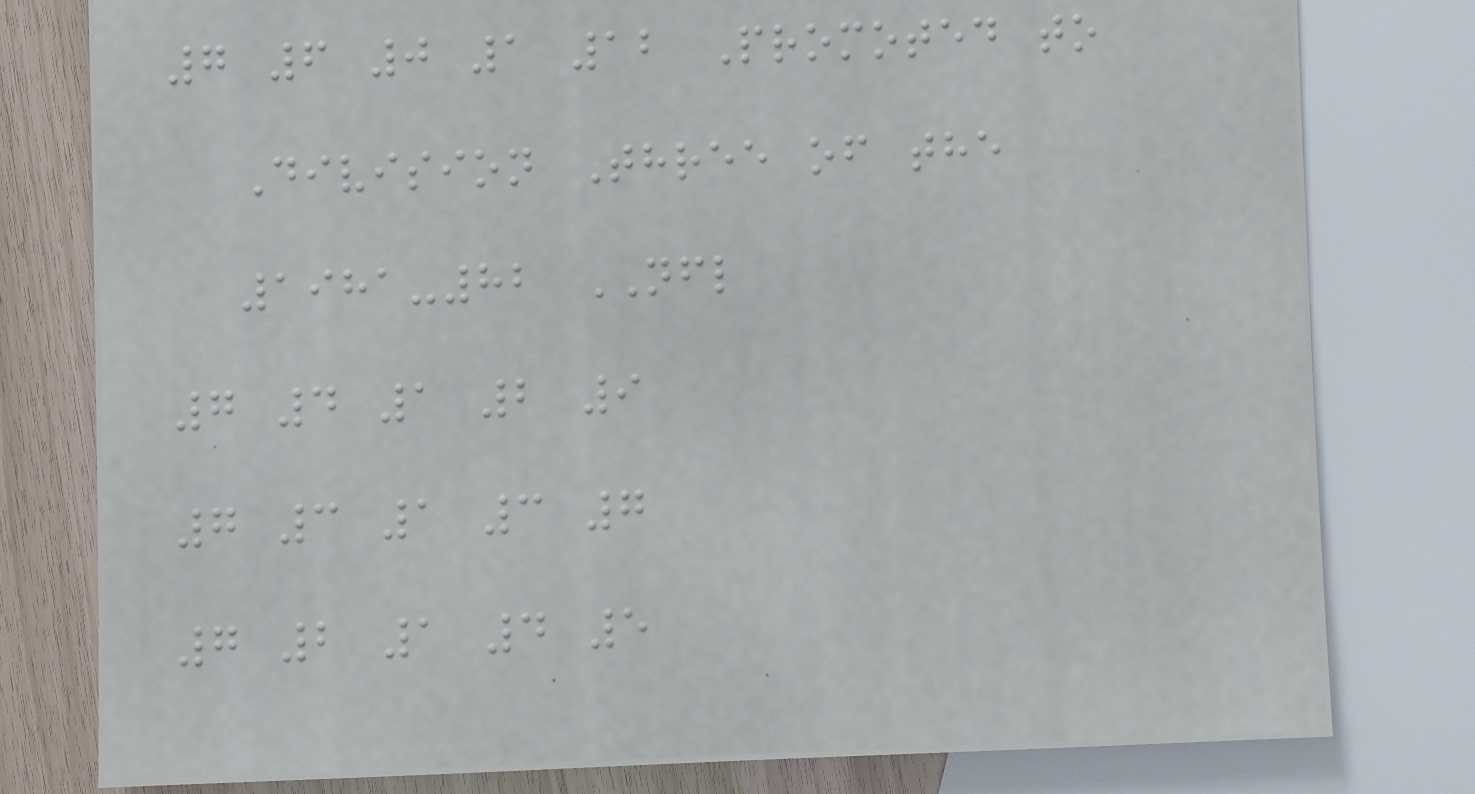7 6 0 1 12 Promoted to
Division Three of the
1981-82 NFL
7 4 1 2 9
7 3 1 3 7
7 2 1 4 5
